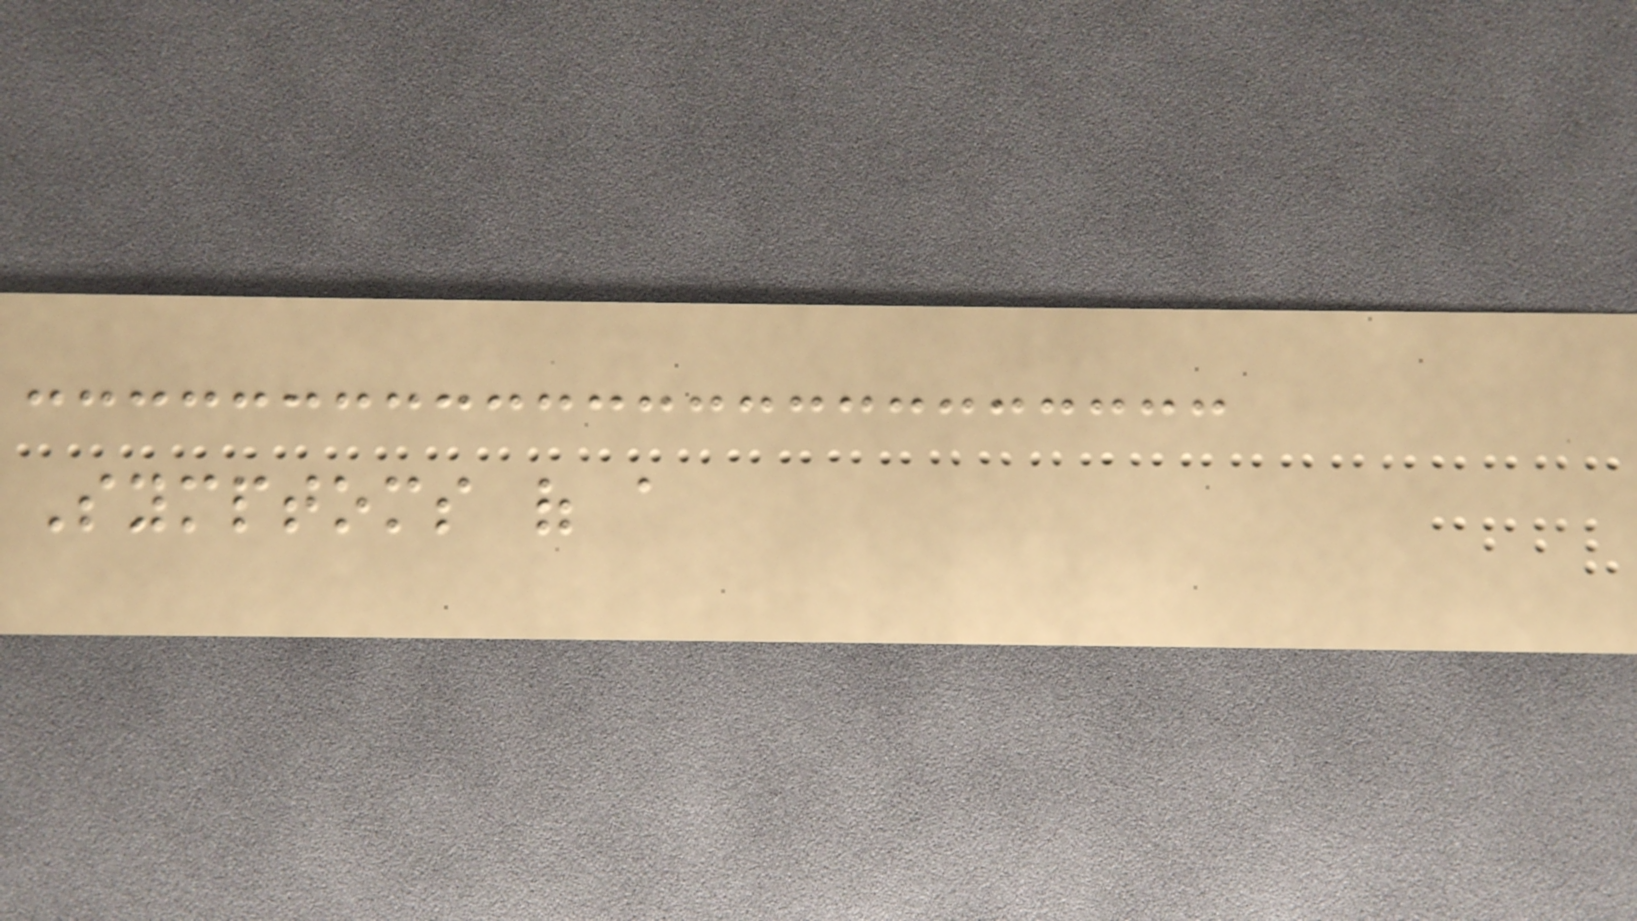Symptoms of a
